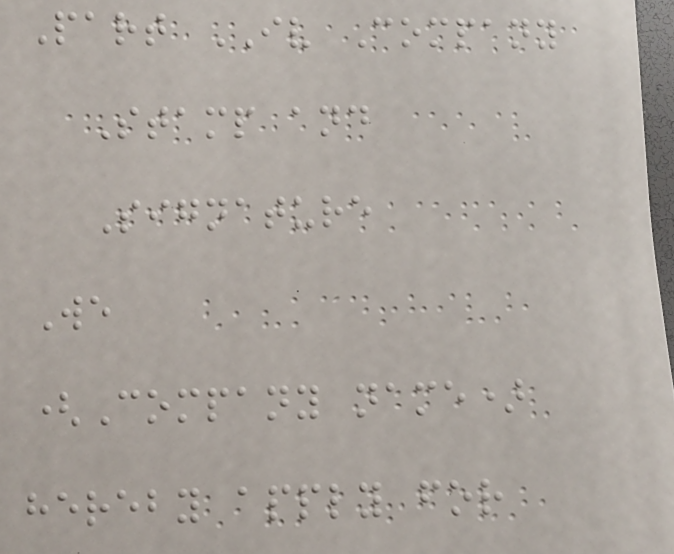Part IV Company
Stamp and
Signature
We
(Company name)
hereby apply for
